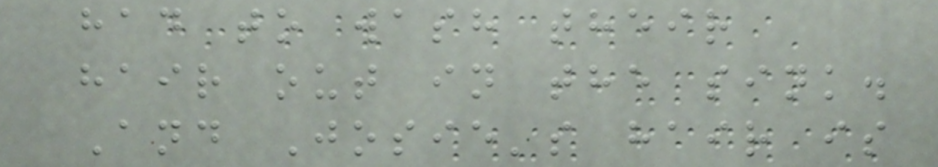had to wash their
hair out in the sink.
And Josie's hair is
